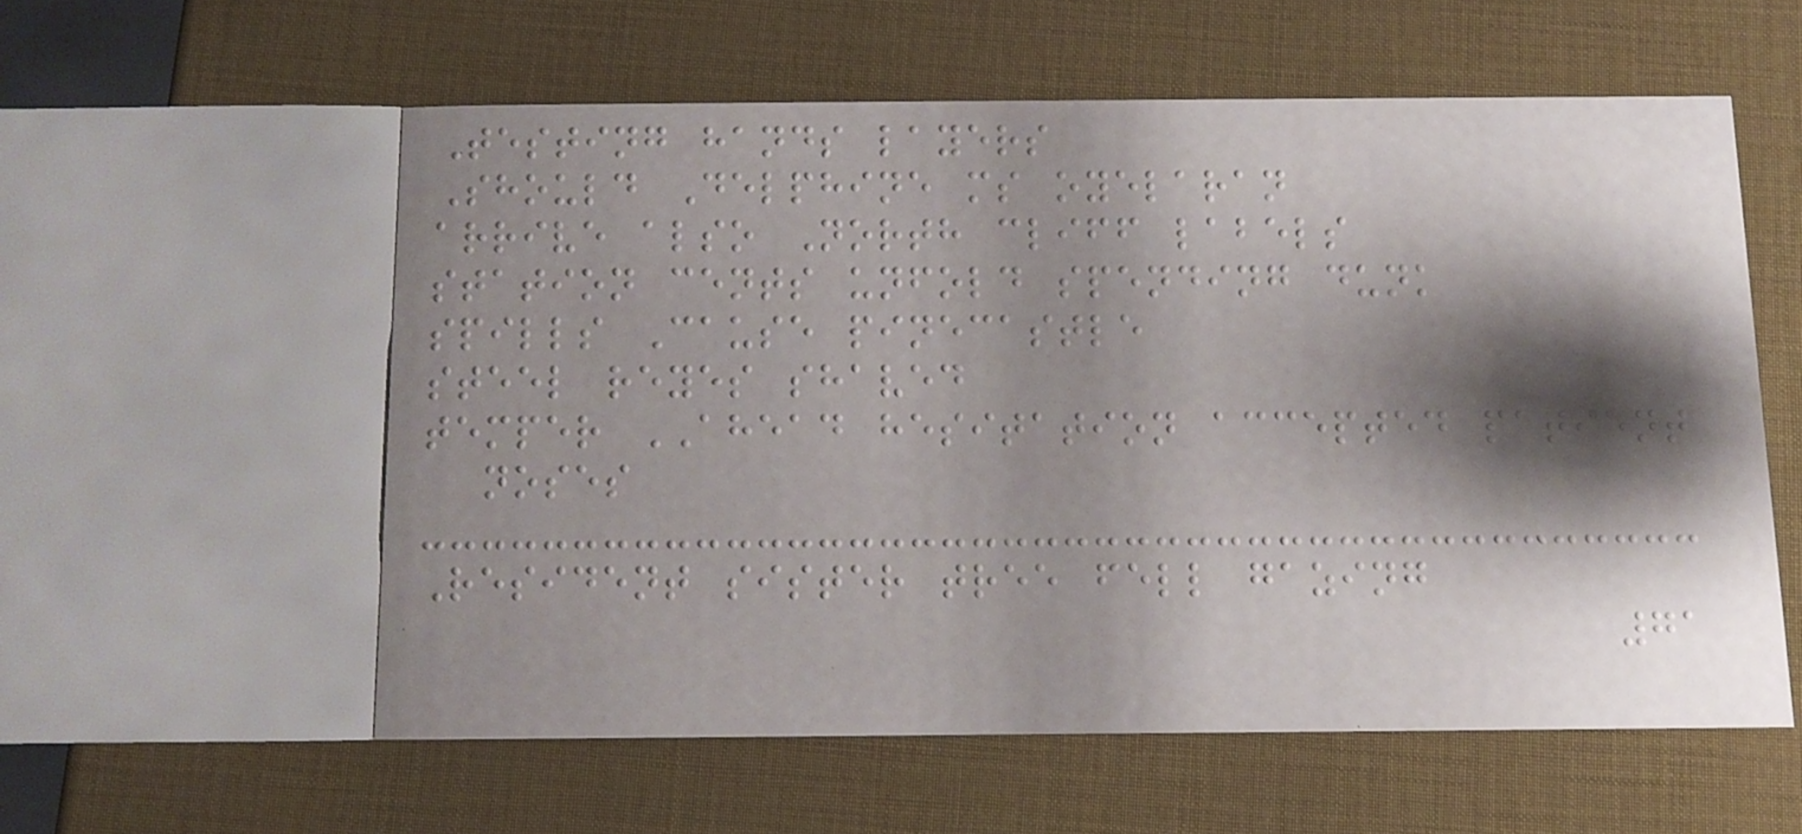Testing hands layers
Should Delphine ms oyelaran
arrive also North cliff labels
station cents unfold spending dunk
spills Cause pinecastle
steel reyes shaved
temper AHEAD hesitation accepted patient
noses
Resident sister tree fell gazing
71
